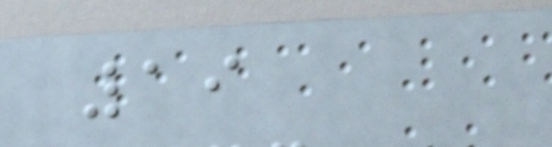19
